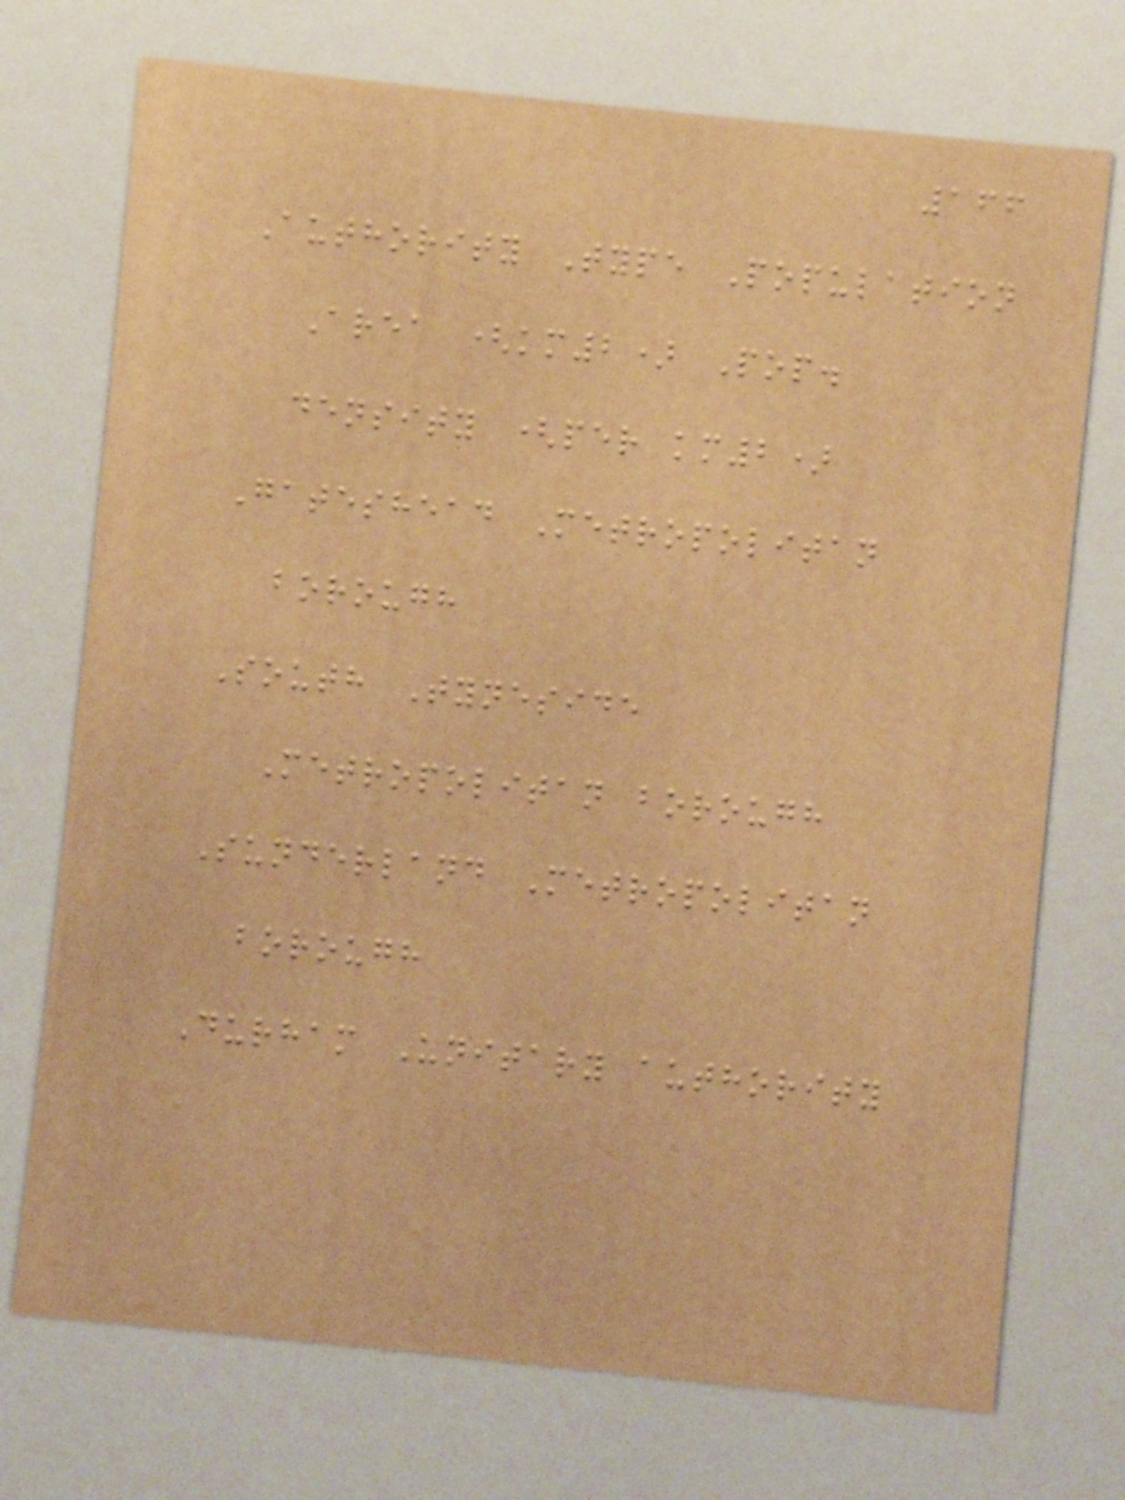166
Authority Type Population
Area (km2) Pop.
density (per km2)
Gateshead Metropolitan
borough
South Tyneside
Metropolitan borough
Sunderland Metropolitan
borough
Durham Unitary authority
